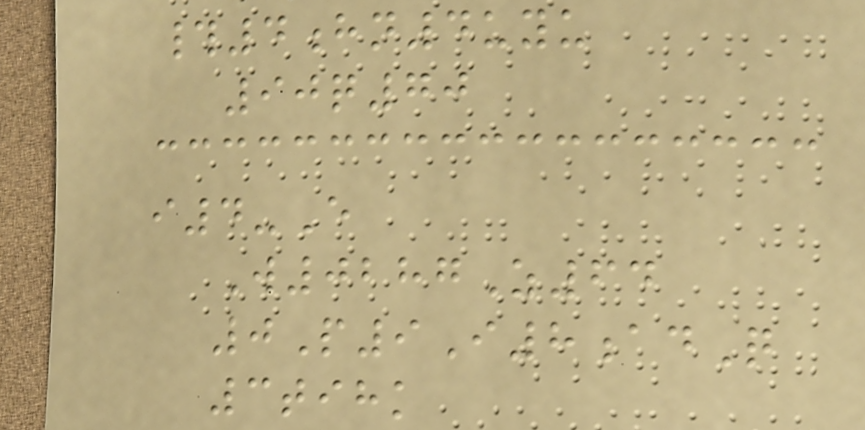#4hn4uyu
90q70
i4-E
W0287Z64
0P9I8adQ
3tihk
